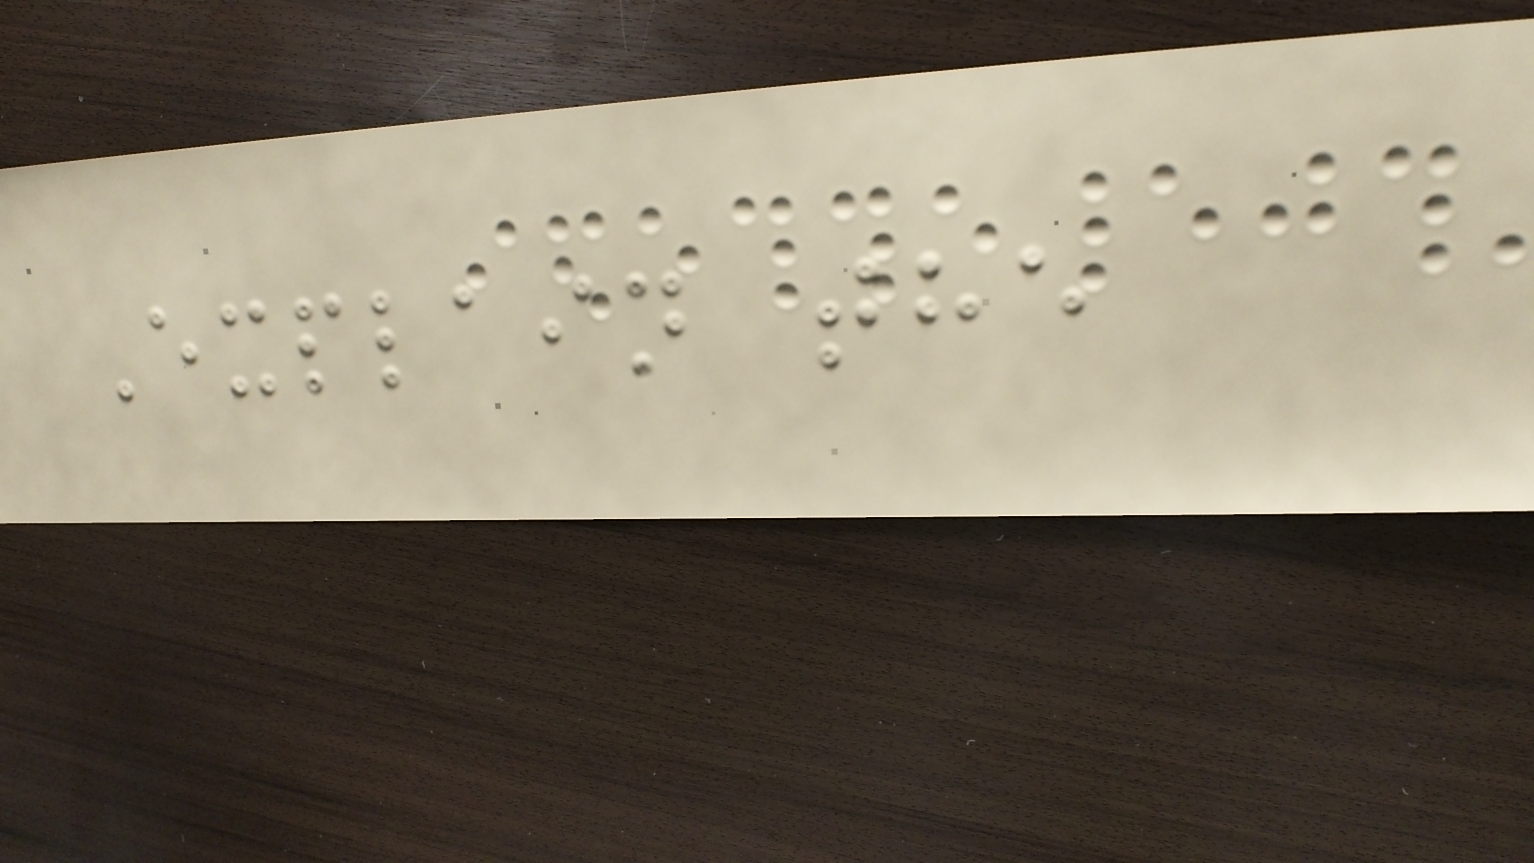Explain the
